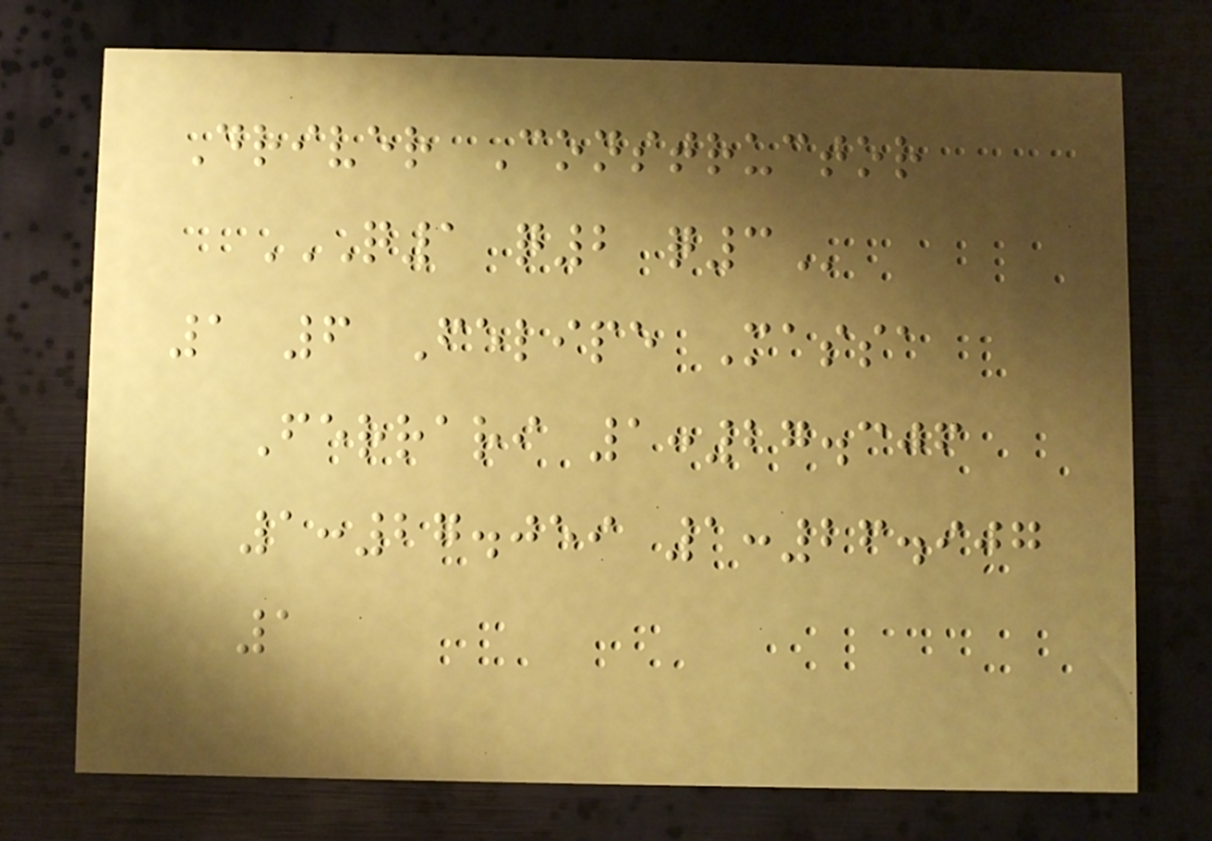Driver Constructor
Q1 Q2 Q3
1 6 Felipe Massa
Ferrari 1:27.306
1:27.059 1:26.907
1
